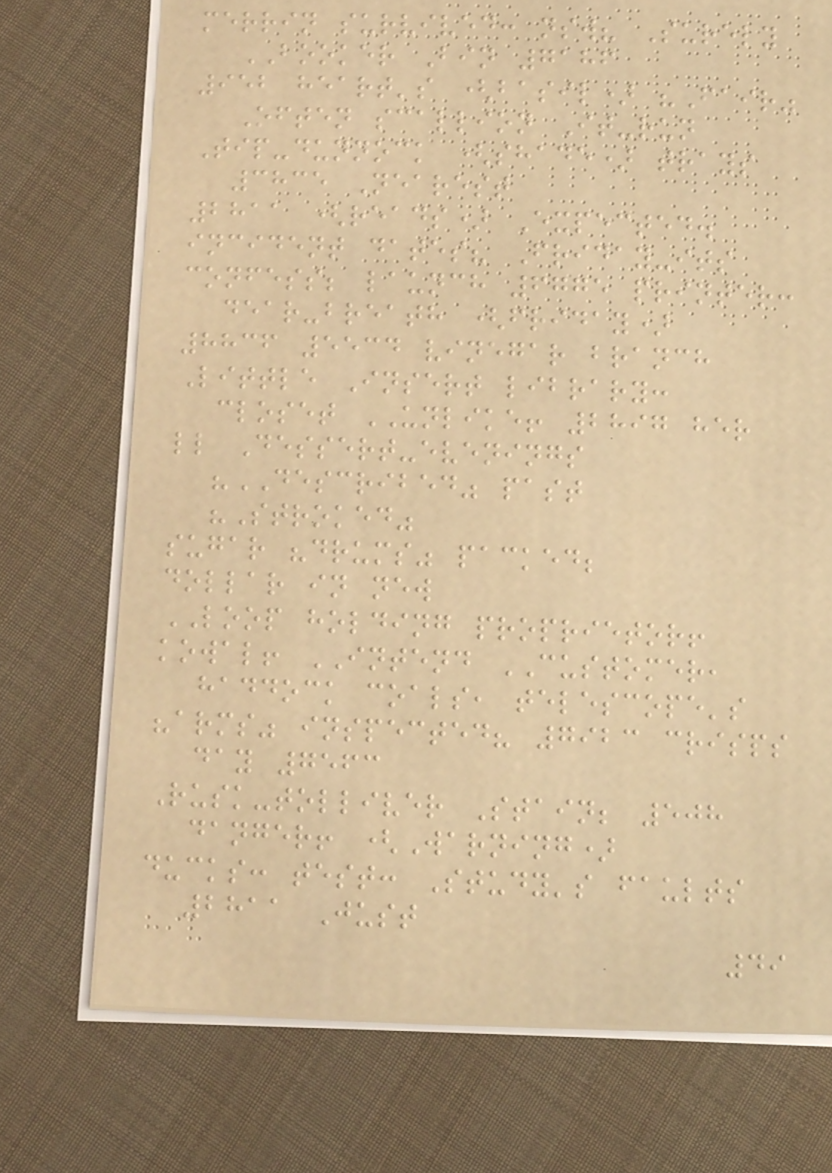merrin survived: nsw? Surely
BOOKER Bin 7186
952 heart's (basil) "Fair"
Often scallion It-run
Tip-dunnock (shade) trays
3835 Nearest
2811 (reads) Expected.
incident dates? Friday-its
confess; launch 6775 printer:
dear-breath (friday)
8836 5534 vinegar branch
Little Insert library:
closet UNLIKE! 2897 her
ll Dessert-evenings
"DESCRIBED" past
"Stroked"
sugar "drums" packed;
dollar in new
LOOP holding proprietor!
kowal! INTEND CUSTOMER,
haddock coals, telescope's
"arms" inspected? 7923 crisps
day 7563
Rusk-tolliver Stain; 508
danger! (Warning)
ducks: test: Study's faults
2811 Just
49
